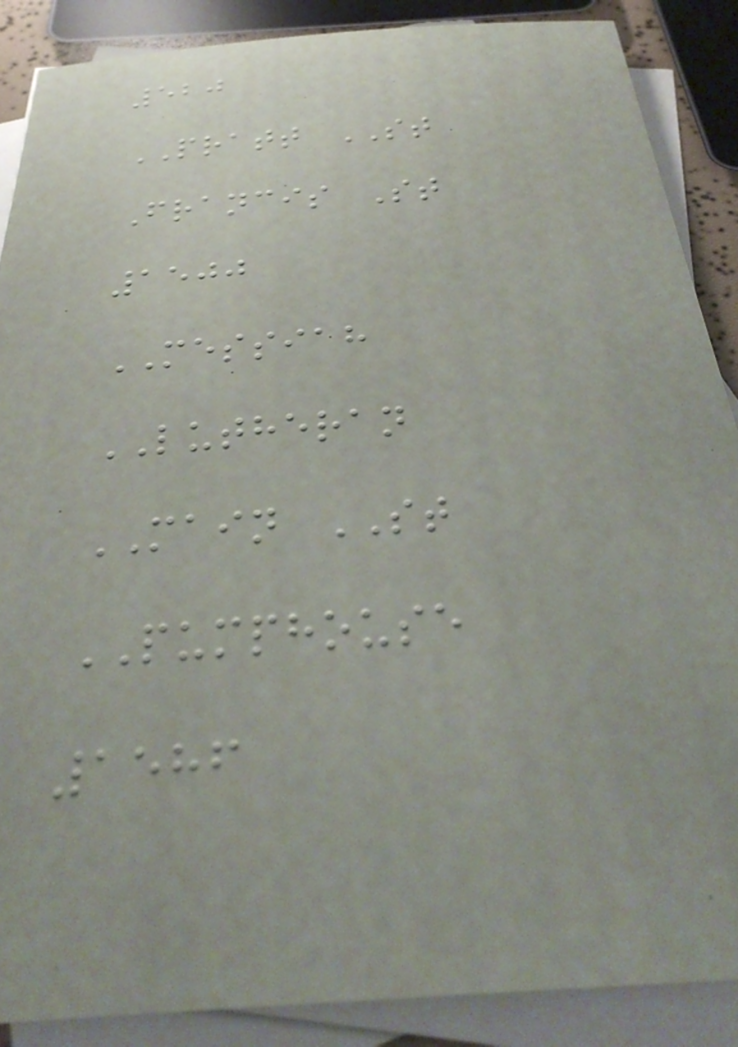520
PRATT ST
Francis St
1500
MESSIAH
LUTHERAN
MAIN ST
PUMPHOUSE
1586
